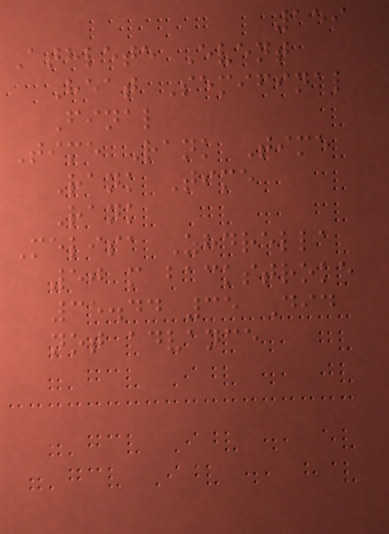159
Athlete Event
Heat Semifinal
Final
Time Rank Time
Rank Time
Rank
Melisa Zhdrella
50 m backstroke
35.44 35 Did
not advance
